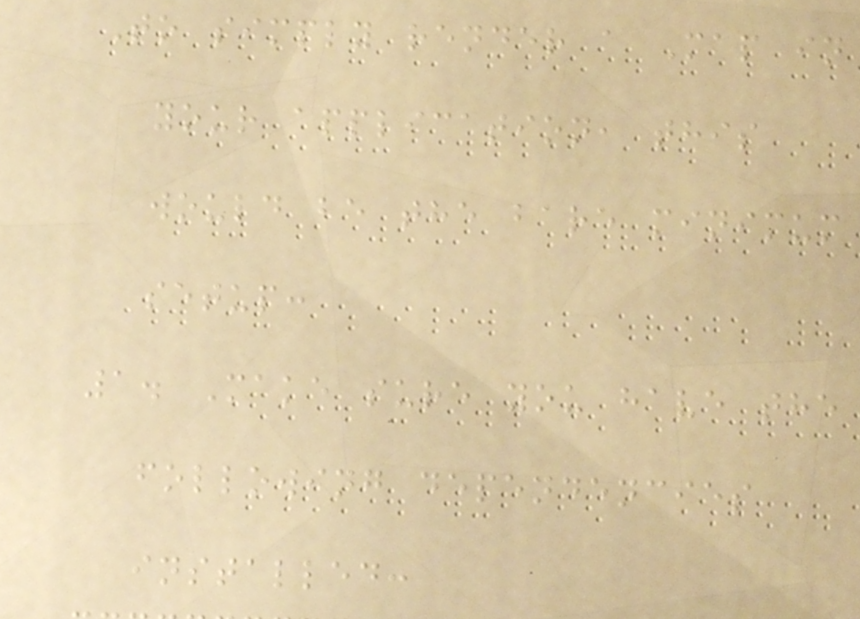To simply render a Map in
your application, this
would be the bare minimum
setup:
1. Make sure you have the
following dependencies
installed:
